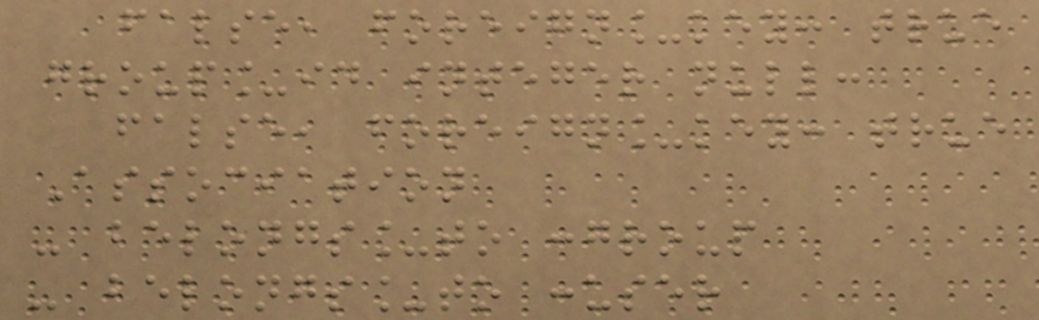false, foreign_key: true
group_id integer null:
false, foreign_key: true
Association
- belongs_to :group
- belongs_to :user
